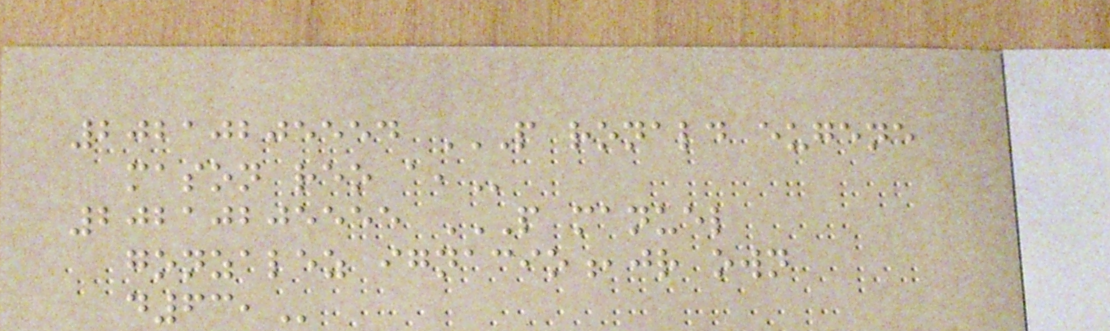20210205554 P RONALD EUGENE
MASON REO A,
20210205555 P MANUEL
GONZALEZ IGNACIO,JR OWN
D63,
